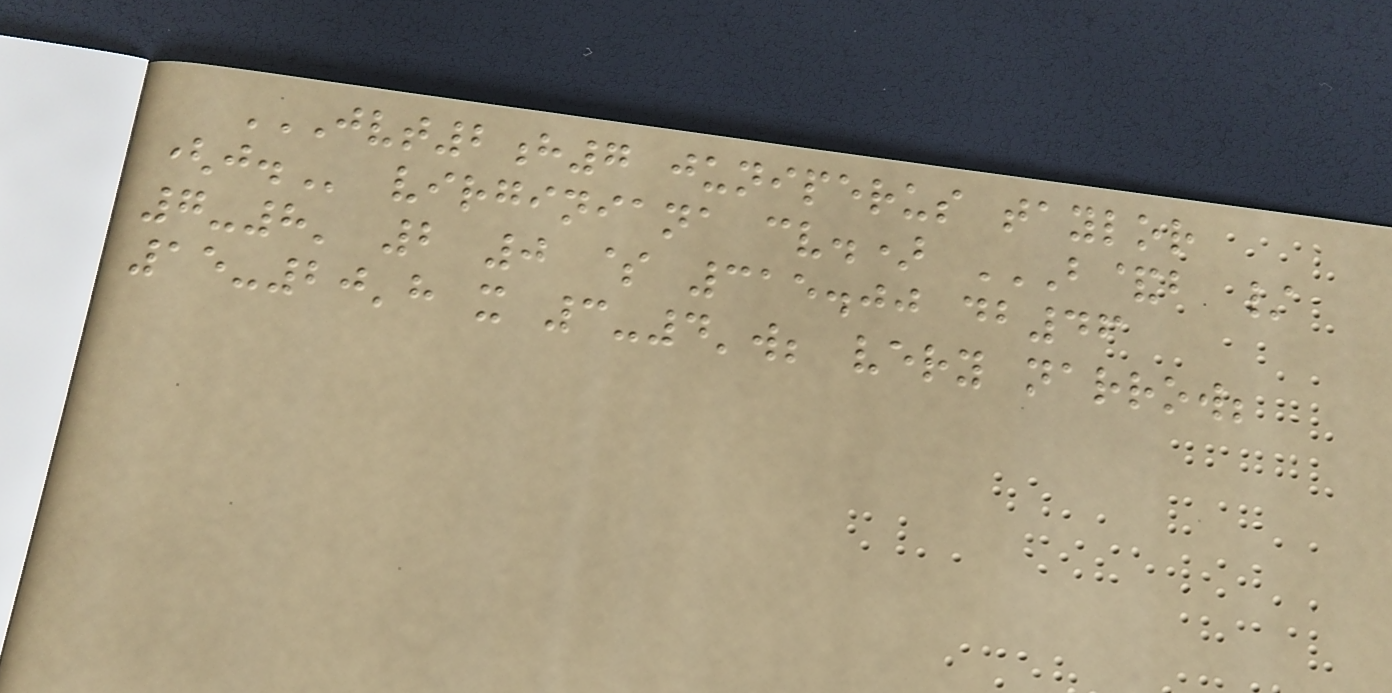JVT2H7 JUNIPERUS TAYLOR
(J. virginiana cv.) B&B /
7-8' 2 0 $ 315.00 DB46
15-20'H X 3-4'W; VERY NARROW;
